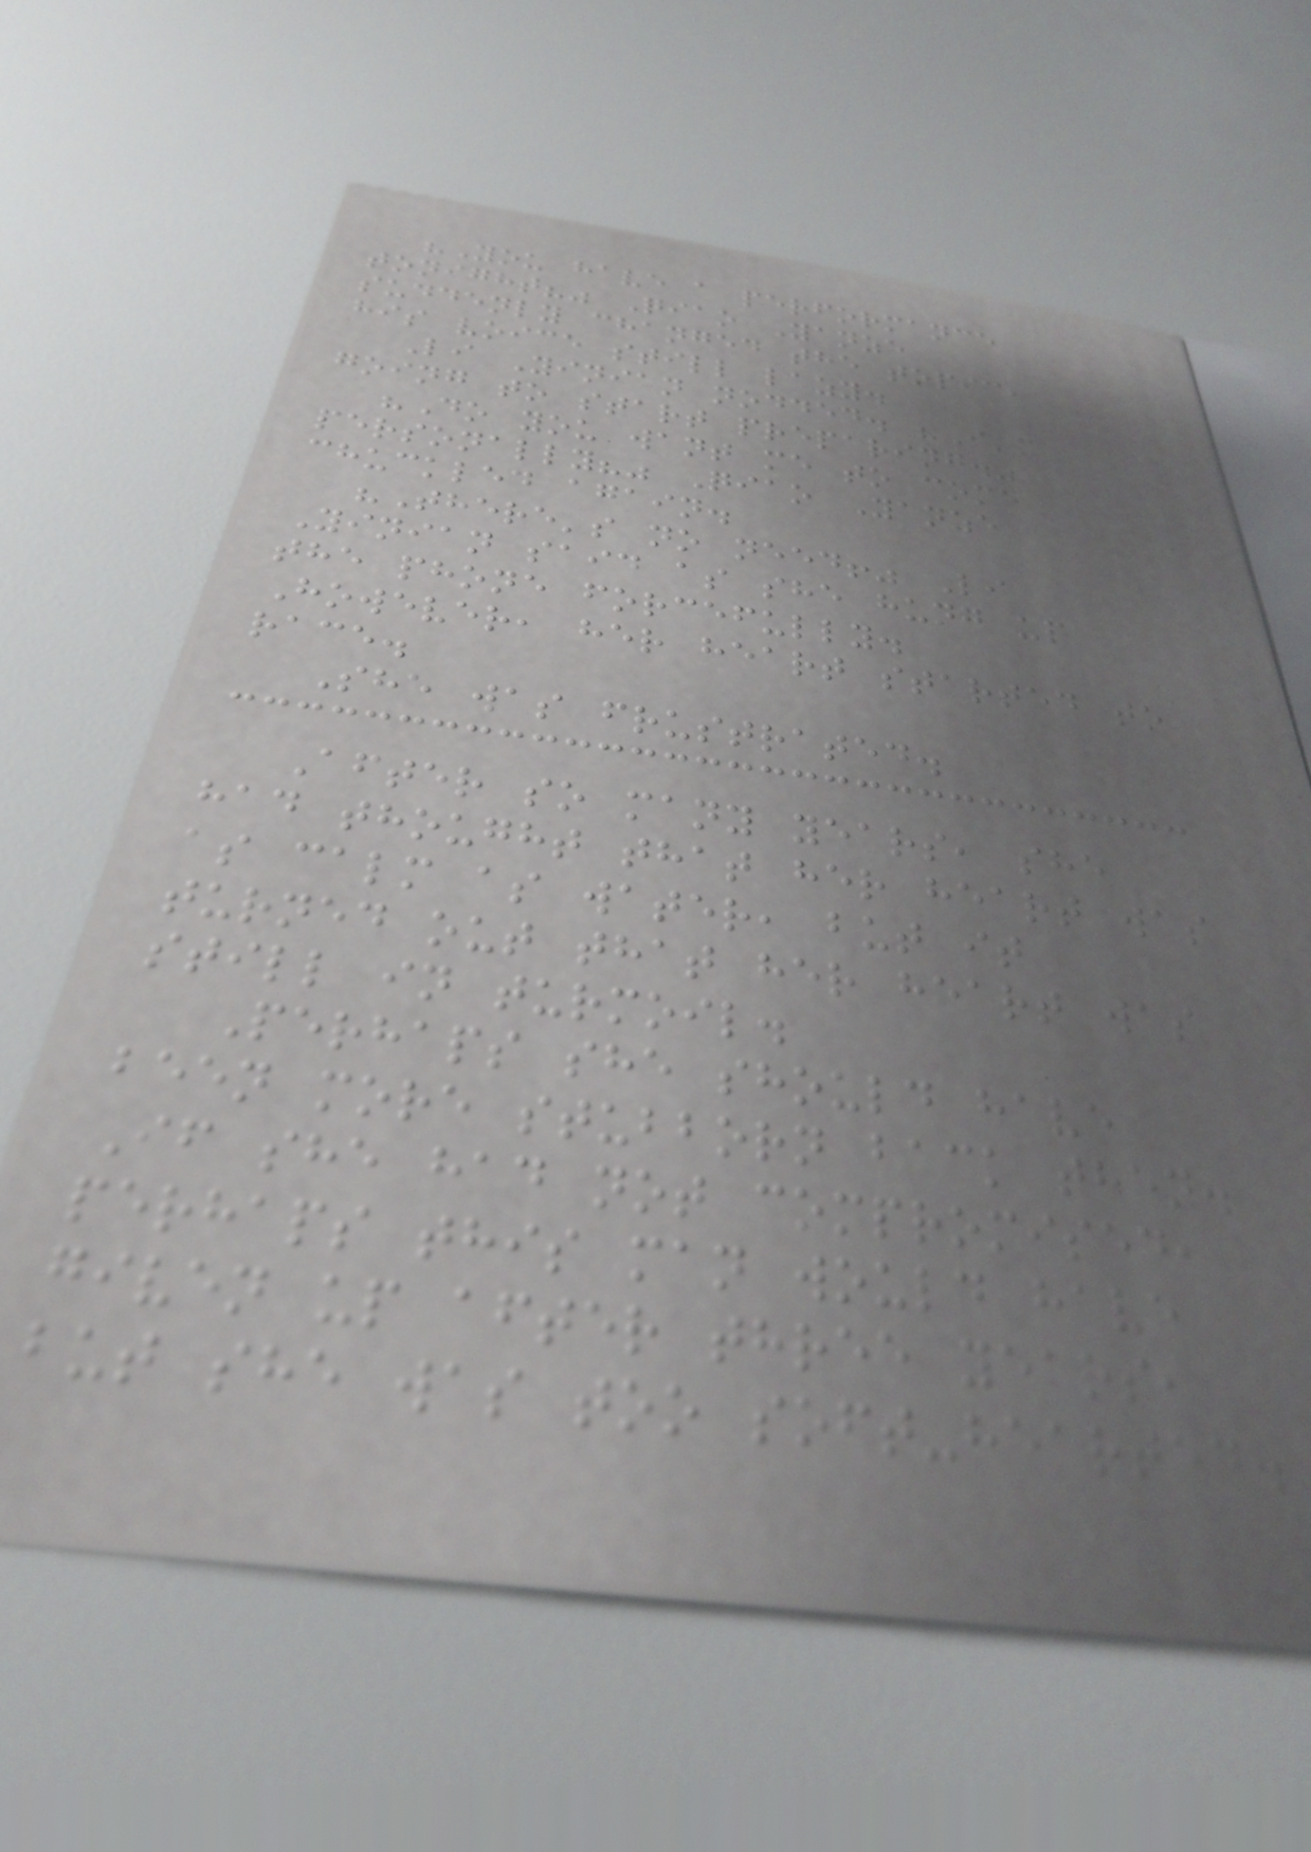"You have a performance
tonight?" Qiao Yanze
suddenly changed the topic,
his voice still lazy.
Li Yinian nodded. "I'm
going to start preparing."
"Do you want me to come
personally?" Qiao Yanze
chuckled again.
"There's no need!" Li
Yinian said as she hung up
the phone forcefully.
However, her heart started to
race.
She was frustrated.
After so many years, she
had thought that her heart was
as calm as water, but it
turned out that her heart was
still in turmoil.
Perhaps she should have
been more stubborn back then.
If she had not compromised,
perhaps this man would have
given up after three years,
but she was too soft-hearted.
